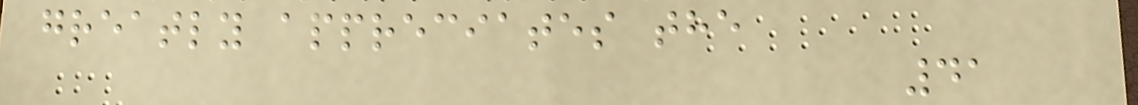greatly appreciates the
41
